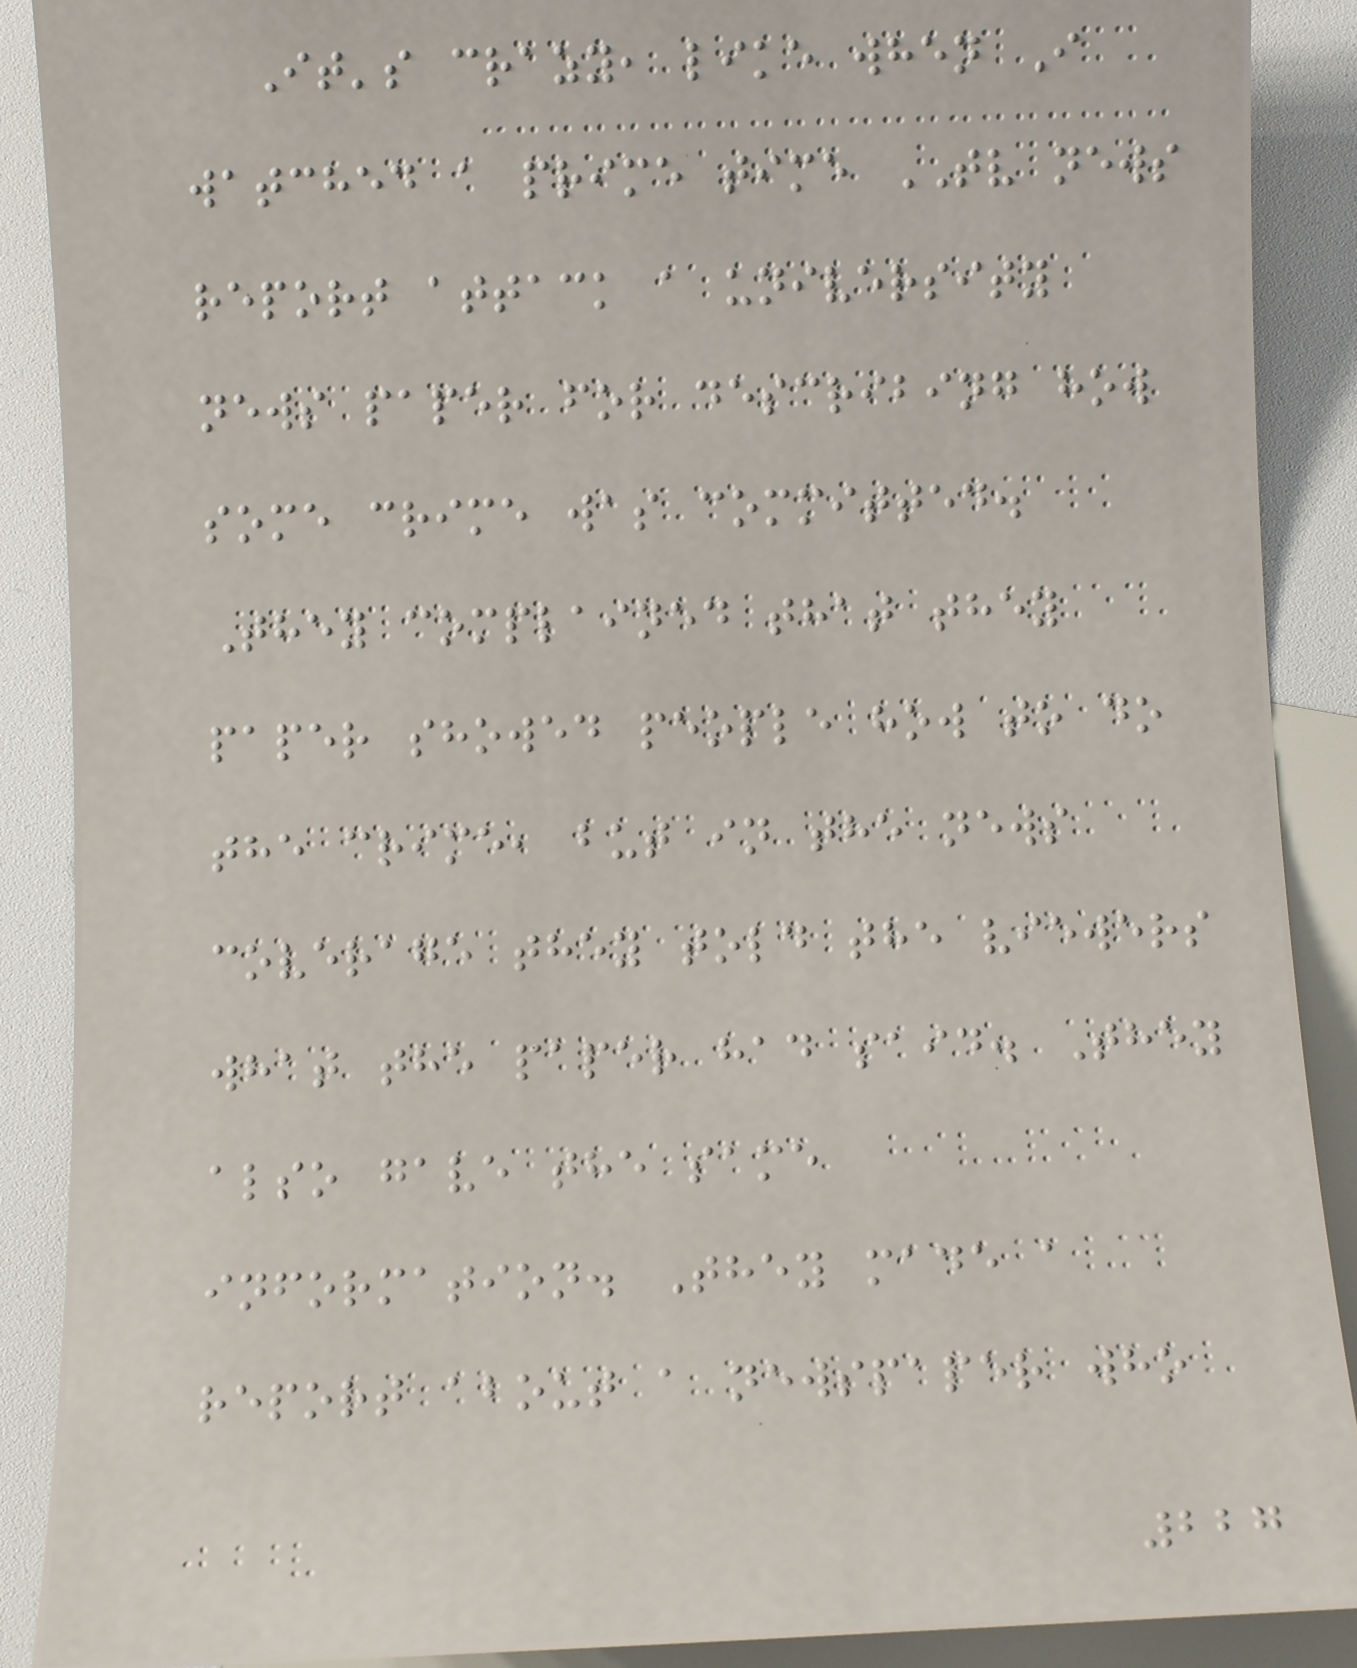It's crazy, like when I
watched a prime time TV news
report attack a university
news paper for describing how
some crime was committed.
They complained that they
paper showed people how to do
the crime, but in the news
coverage they told the viewers
what the paper had said. They
also gave the same
information. They made a
report about a newspaper who
227
